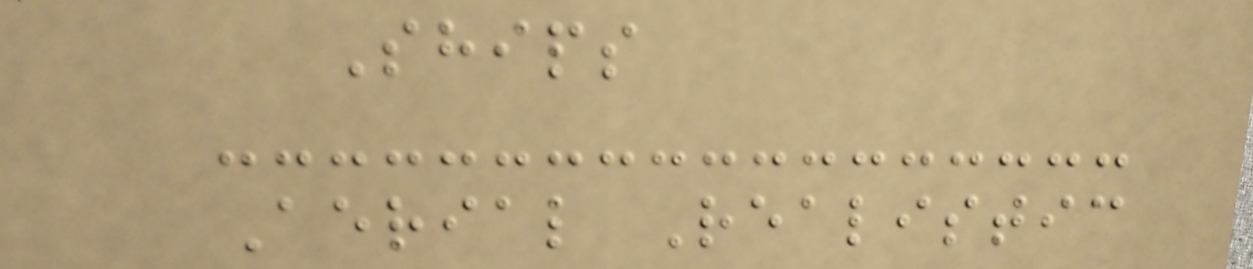Ships
Aerial Realistic
